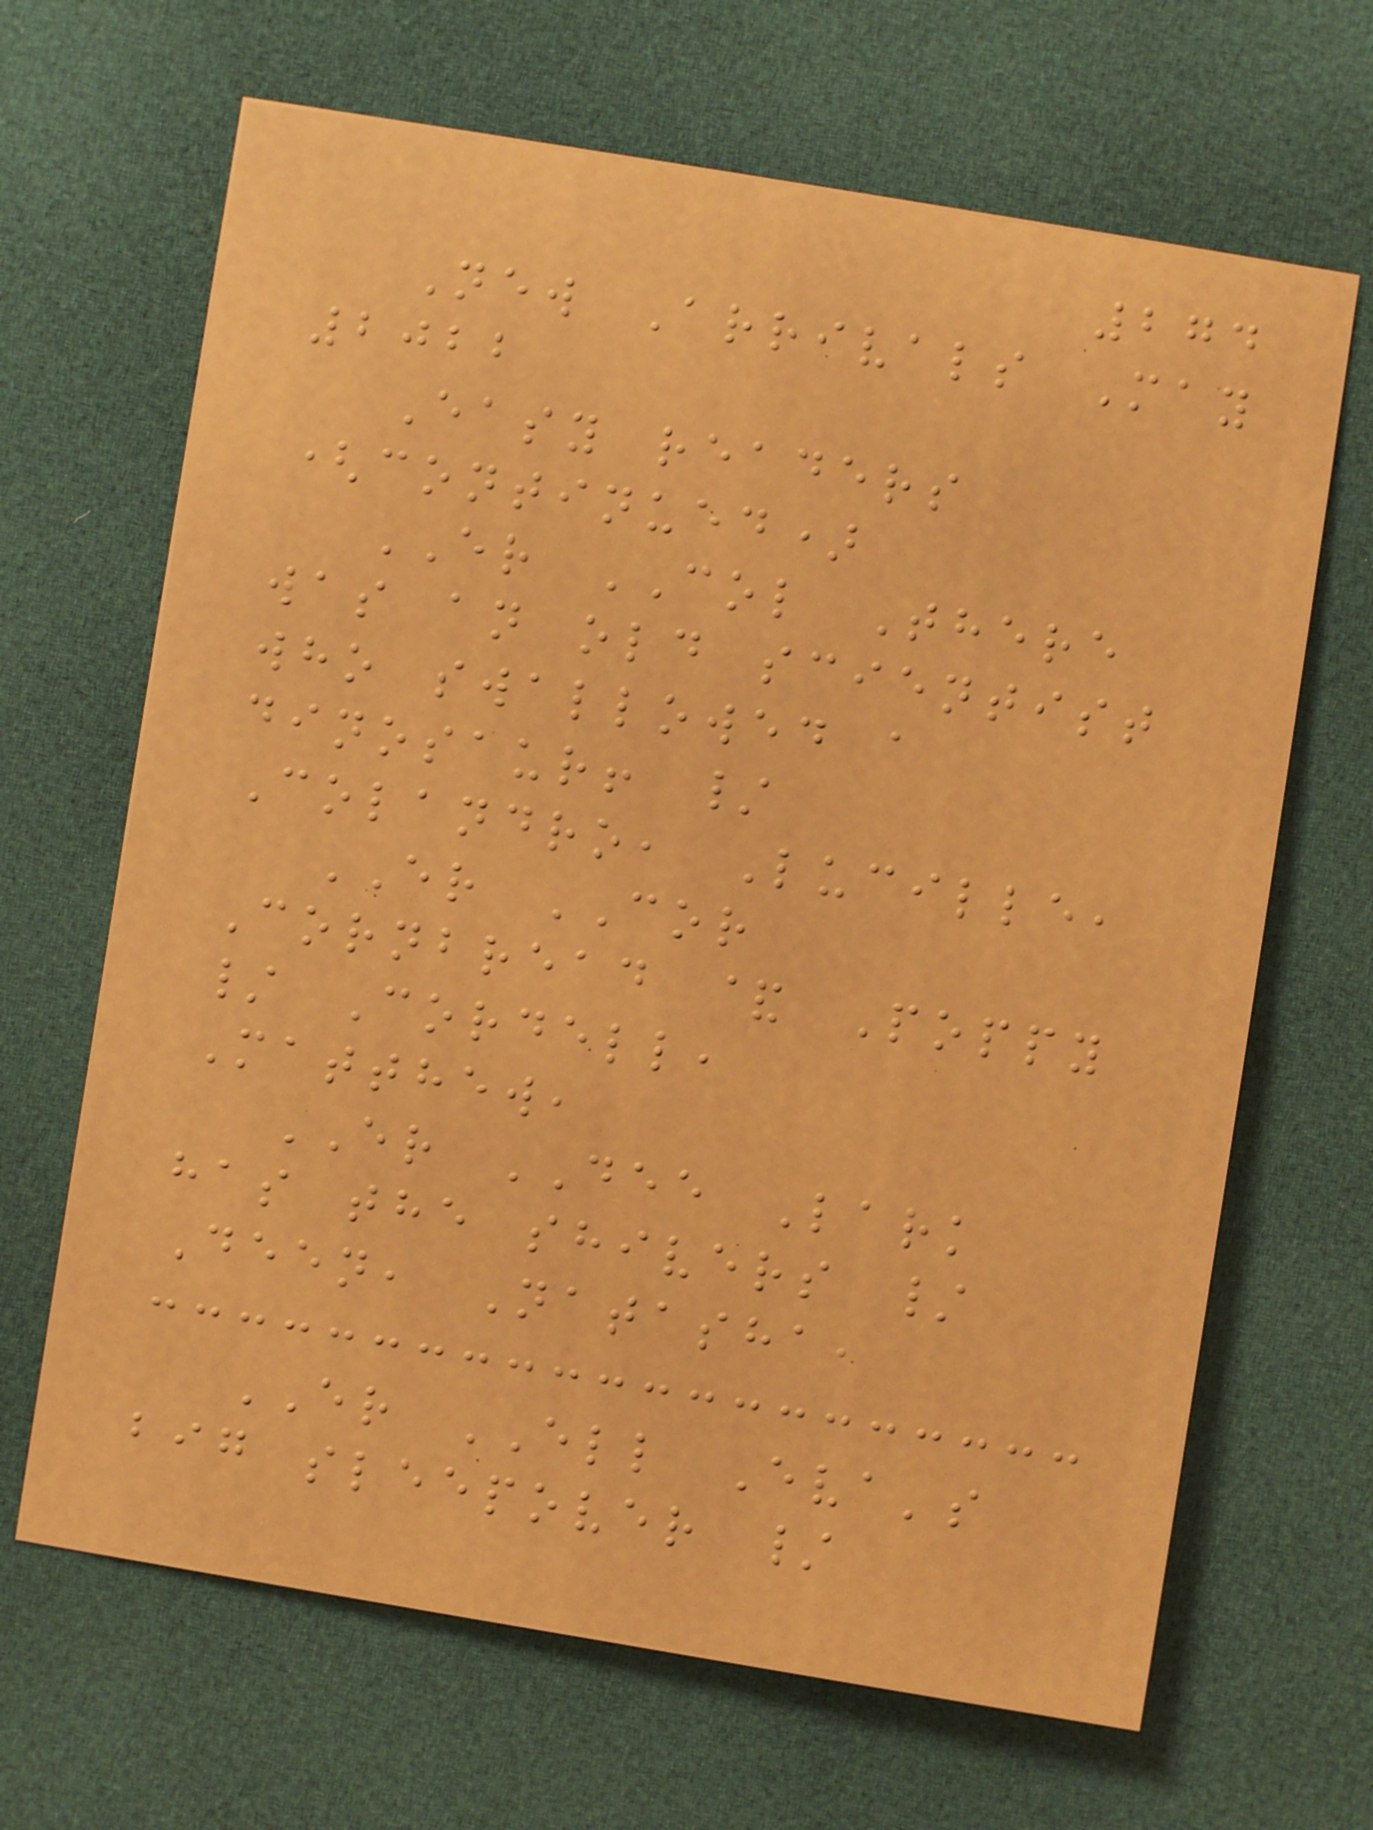274
New Arrivals May
2022
Easy readers
(continued)
ER COL There
was an old scientist
who swallowed a
dinosaur! /
Colandro, Lucille,
ER COR
Cornbread & Poppy
/ Cordell,
Matthew,
ER DEE Lark
has the shivers /
Deen, Natasha,
ER ELL Eva's
big sleepover /
